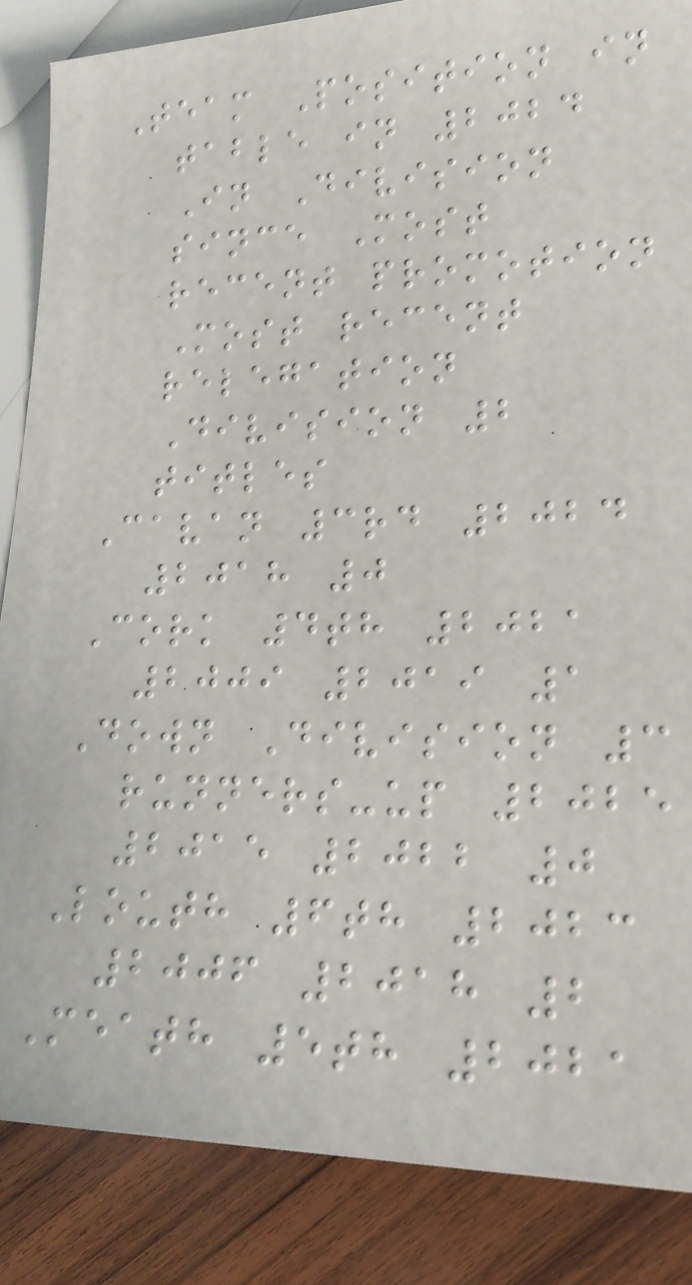Team Position in
table in 2024
In Division
since Most
recent promotion
Most recent
relegation
Division 2
titles
Cavan 3rd 2024
2018 0
Cork 4th 2021
2009 2019 1
Down Division 3
runners-up 2025
2015 2022 0
Louth 6th 2023
2006 2018 2
Meath 5th 2021
